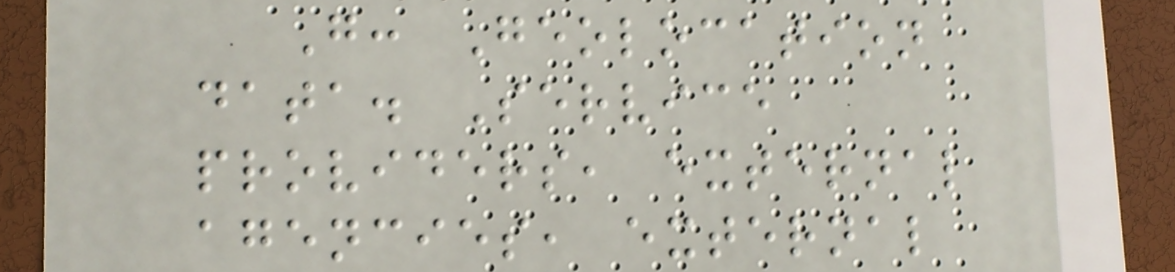G: Geolocation
data. Service
providers, external
agencies, external
